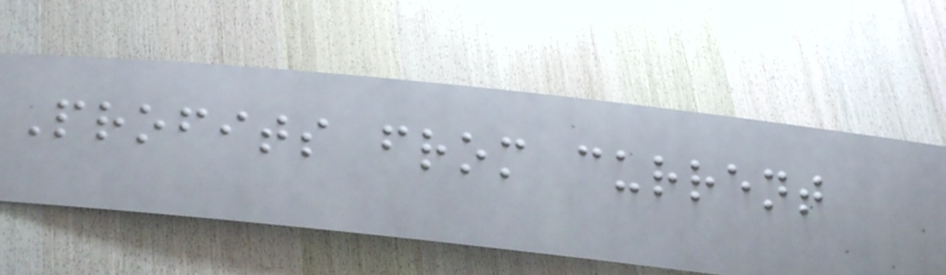Profits from current
